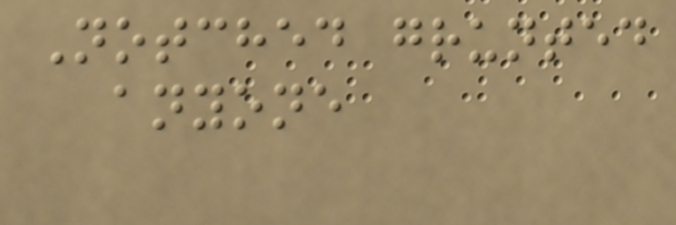Notched grunted
anyone
